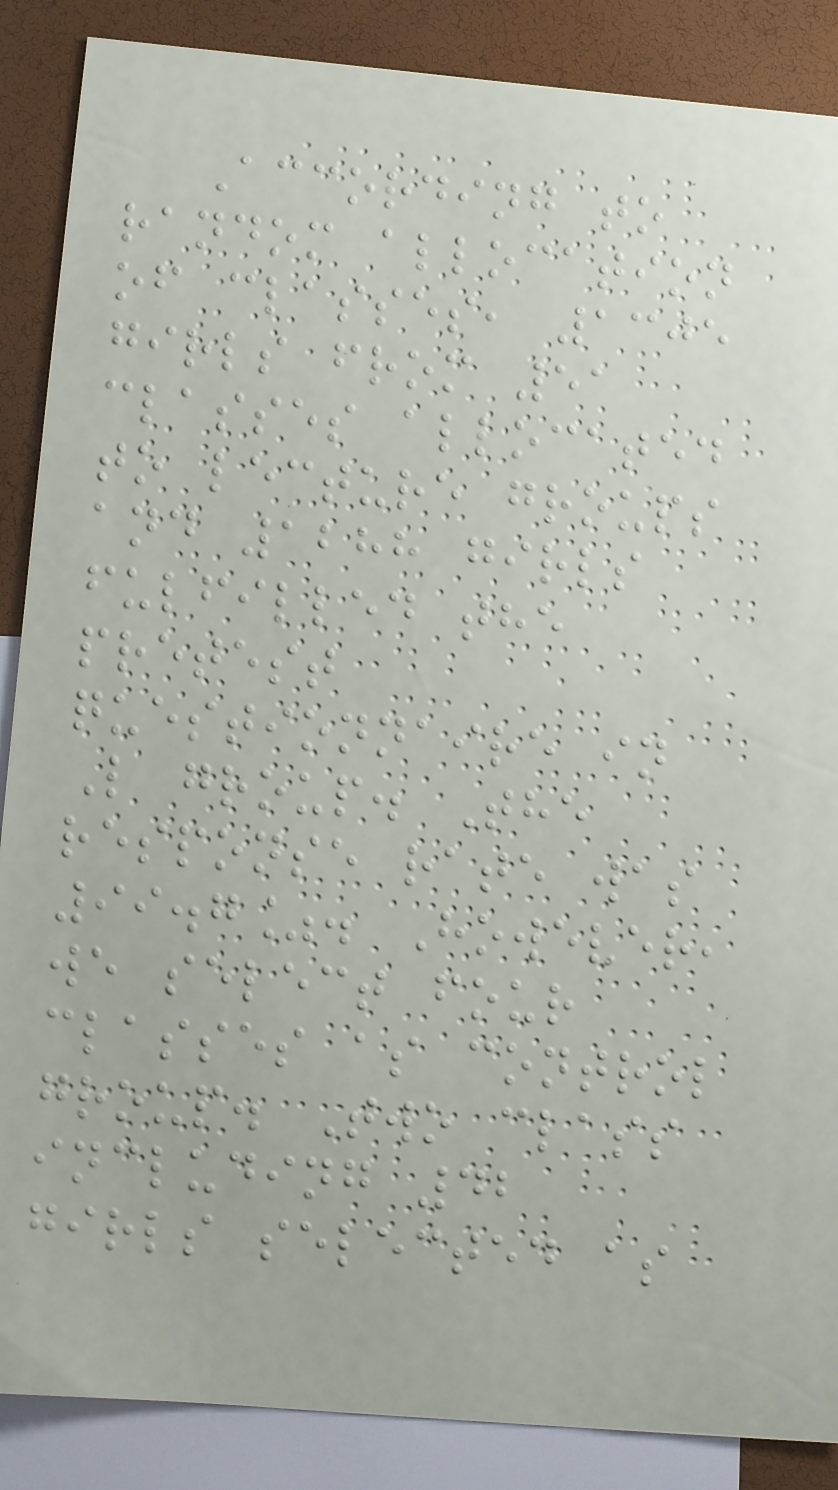According to
random allocation
of classes, 1305
girls from 51
classes allocated
to lecture groups
and 1288 girls
fulfilled the
pretest
questionnaire in
L group. The
response rate was
99.7%. However,
we select four
classes as control
group. Two class
including 42
girls selected as
